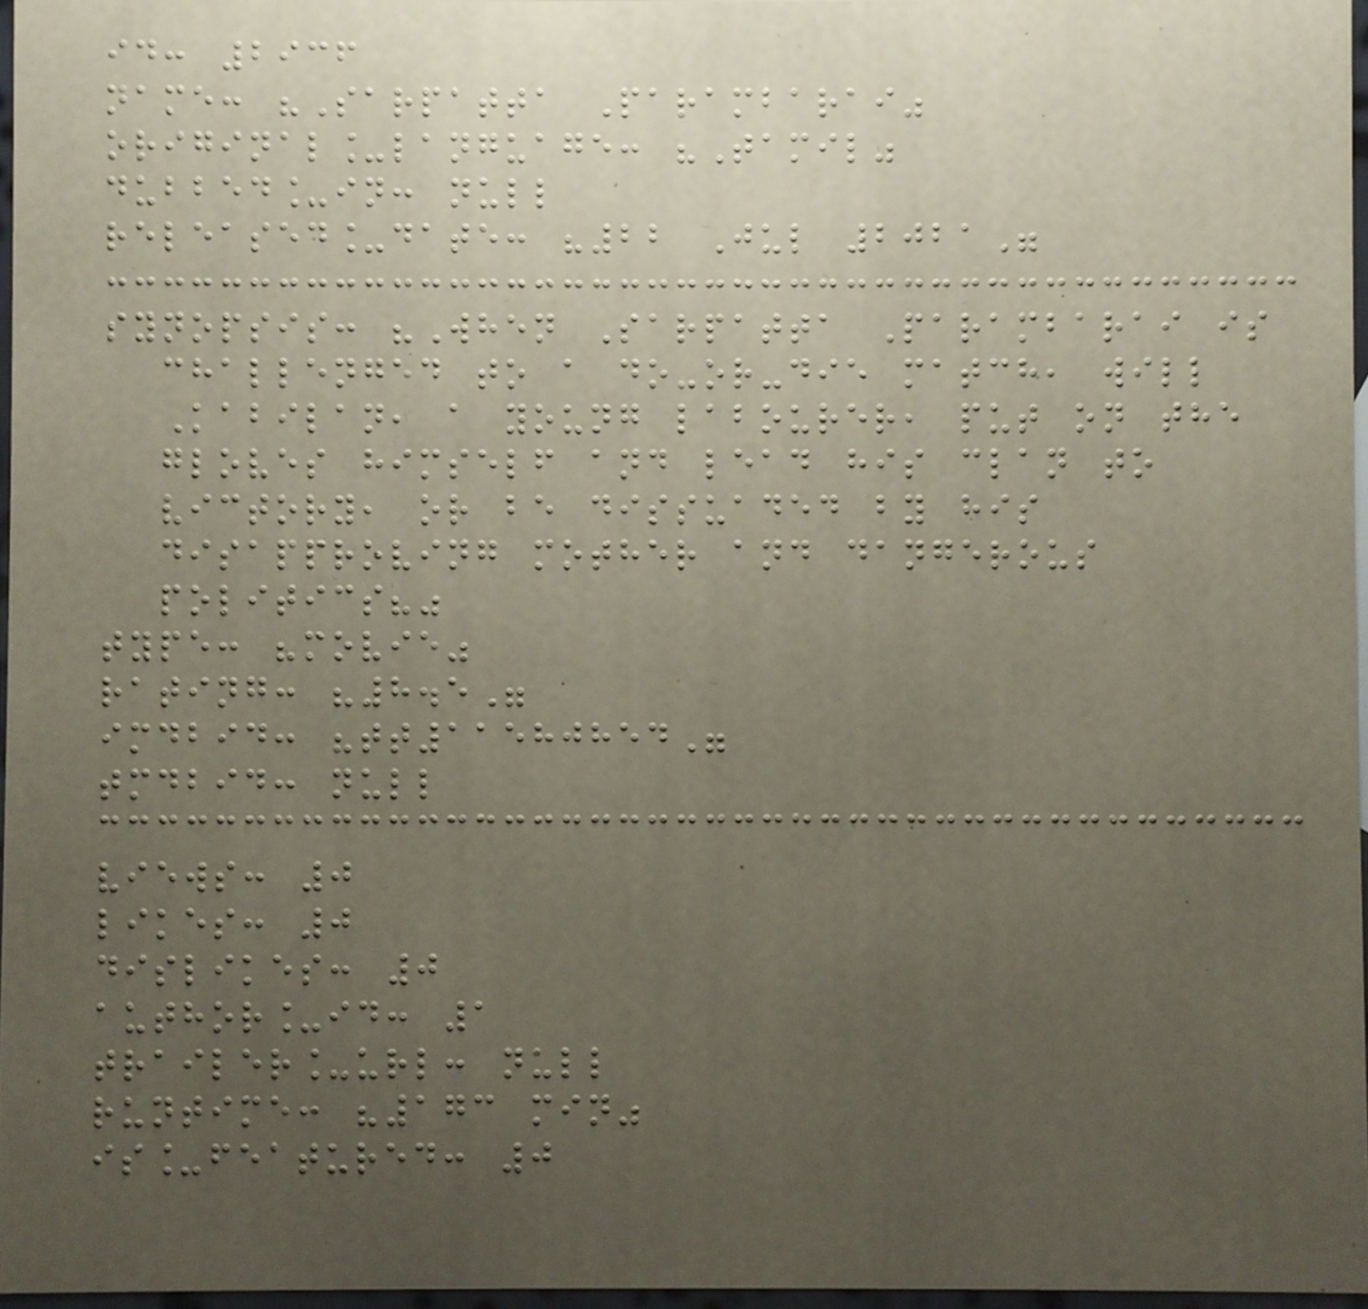id: 2936
name: "Sarpatta Parambarai"
original_language: "Tamil"
dubbed_in: null
released_date: "22 Jul 2021"
synopsis: "When Sarpatta Parambarai is
challenged to a do-or-die match, will
Kabilan, a young labourer, put on the
gloves himself and lead his clan to
victory, or be dissuaded by his
disapproving mother and dangerous
politics?"
type: "movie"
rating: "8.5"
imdbid: "tt11580854"
tmdbid: null
views: 0
likes: 0
dislikes: 0
author_id: 1
trailer_url: null
runtime: "173 min"
is_featured: 0
